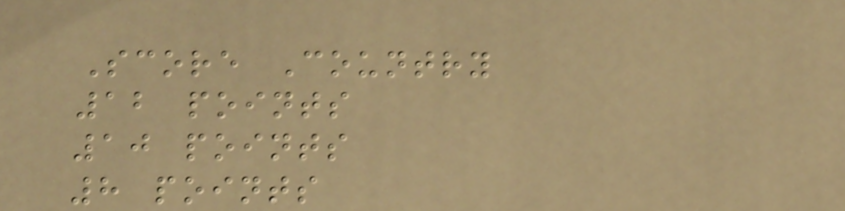Score Country
12 points
10 points
8 points
